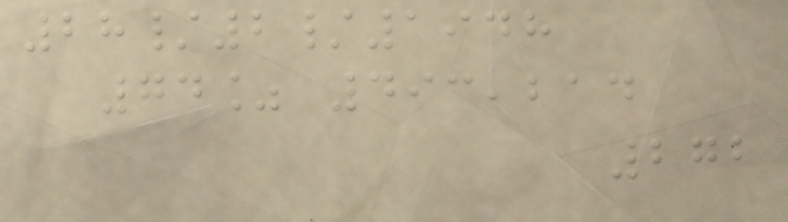28/2/1948
74% 493,214
272
